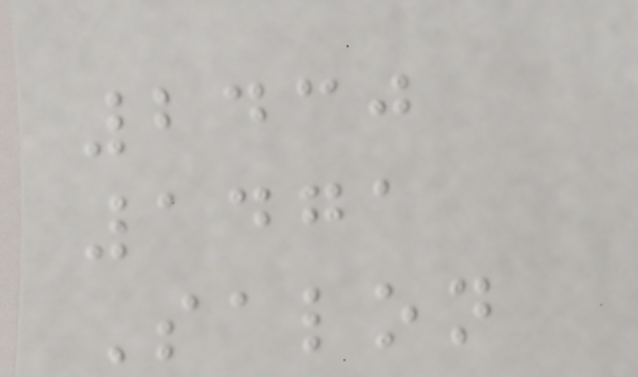2430
1471
Salon
